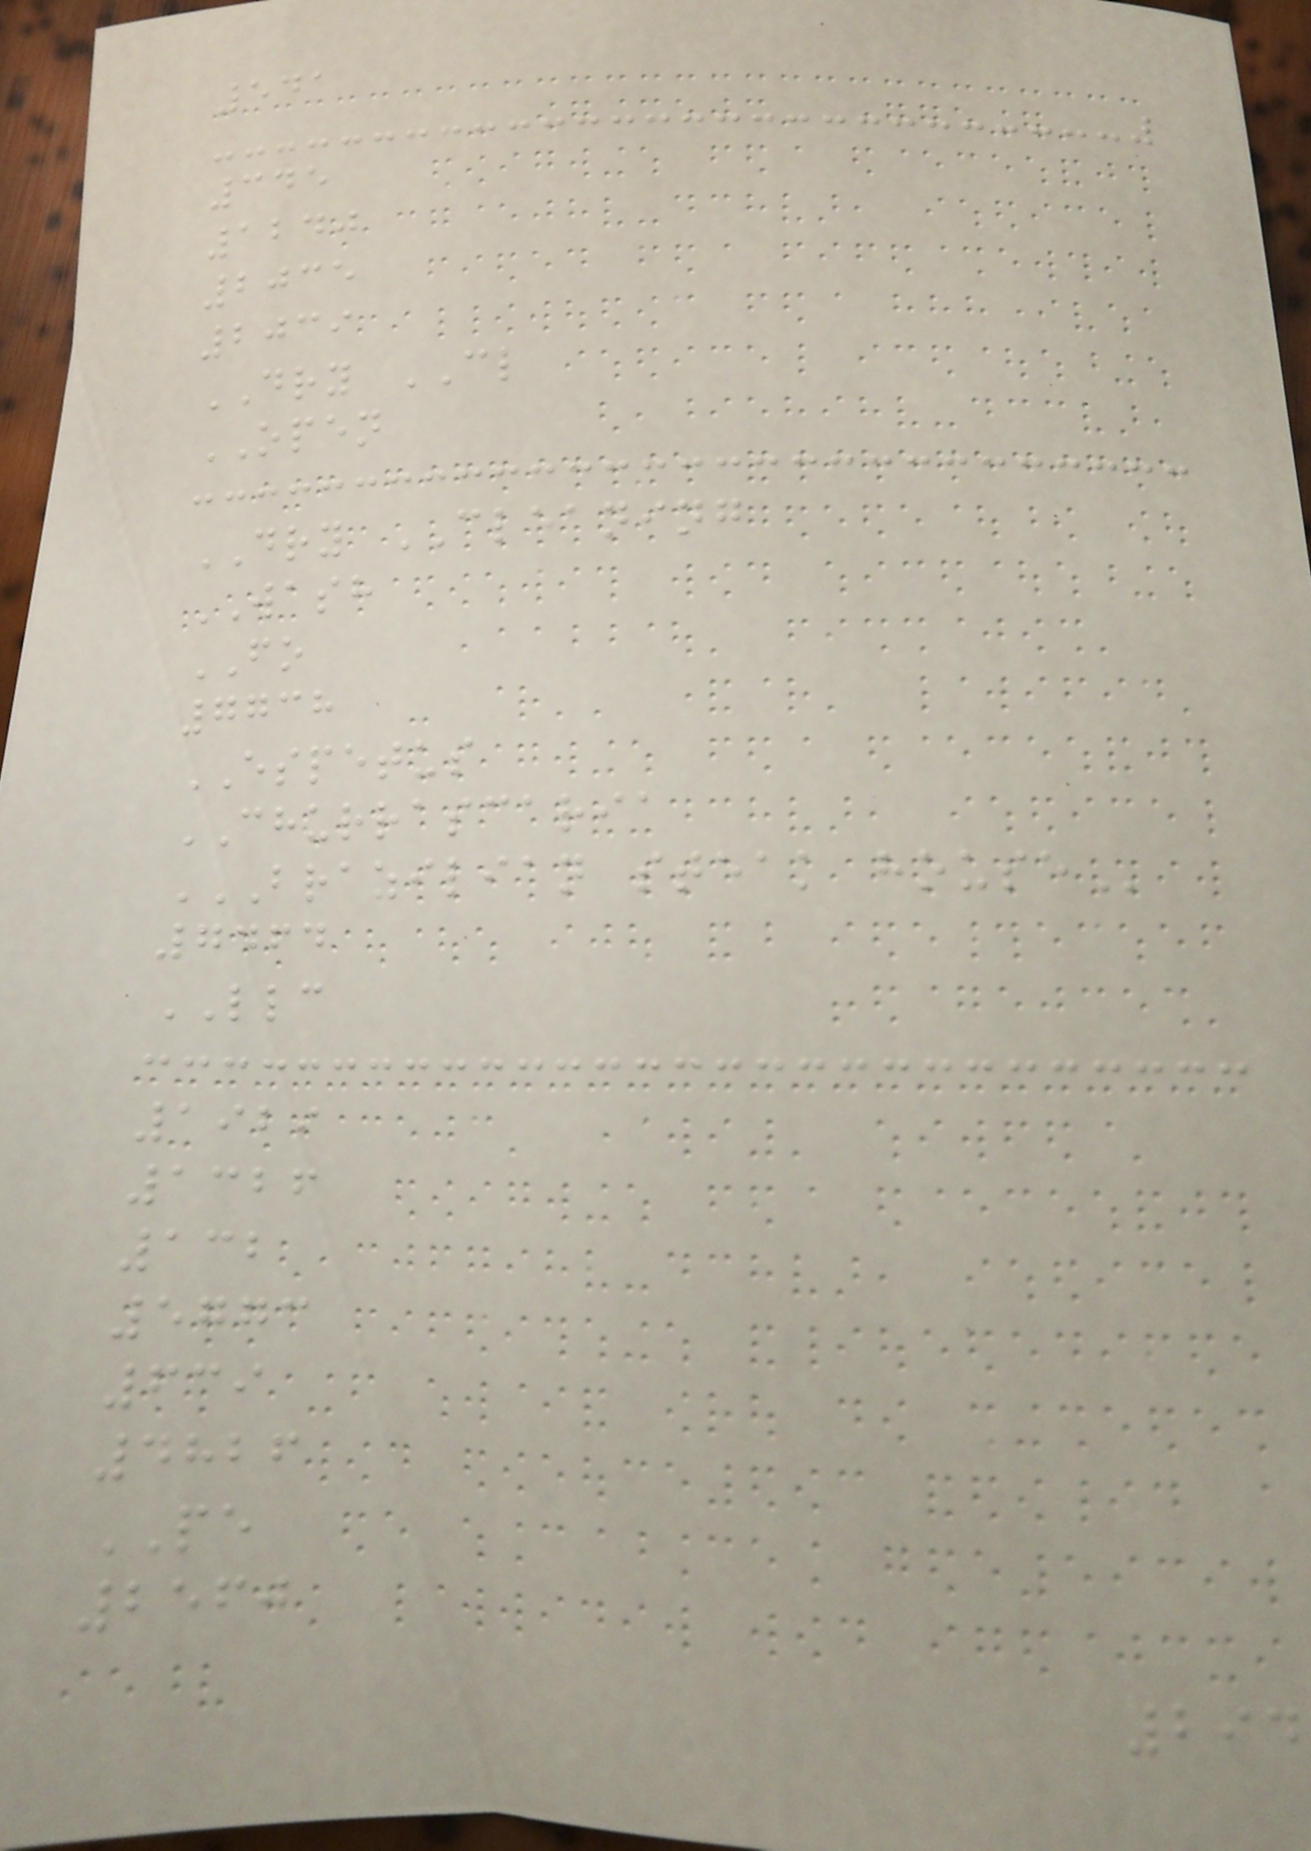541
345
1240
2035
2039
DRY CL
OPEN
DRY CLEANING
WASH
FO
7738
ESPETUS
CHURRASCARIA
BRAZILIAN STEAK HOUSE
7464
LLC
1929
1326
132
5773
639
4826
PE
2560
294
